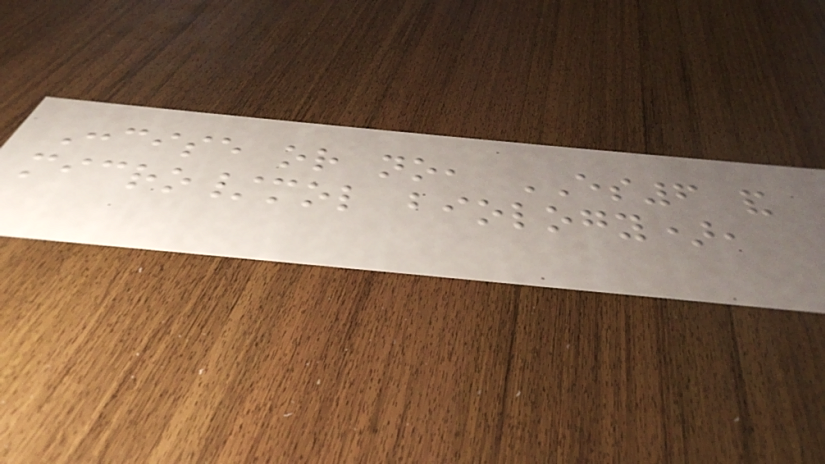Concise or no, ES6 and
micro/mol biology),
